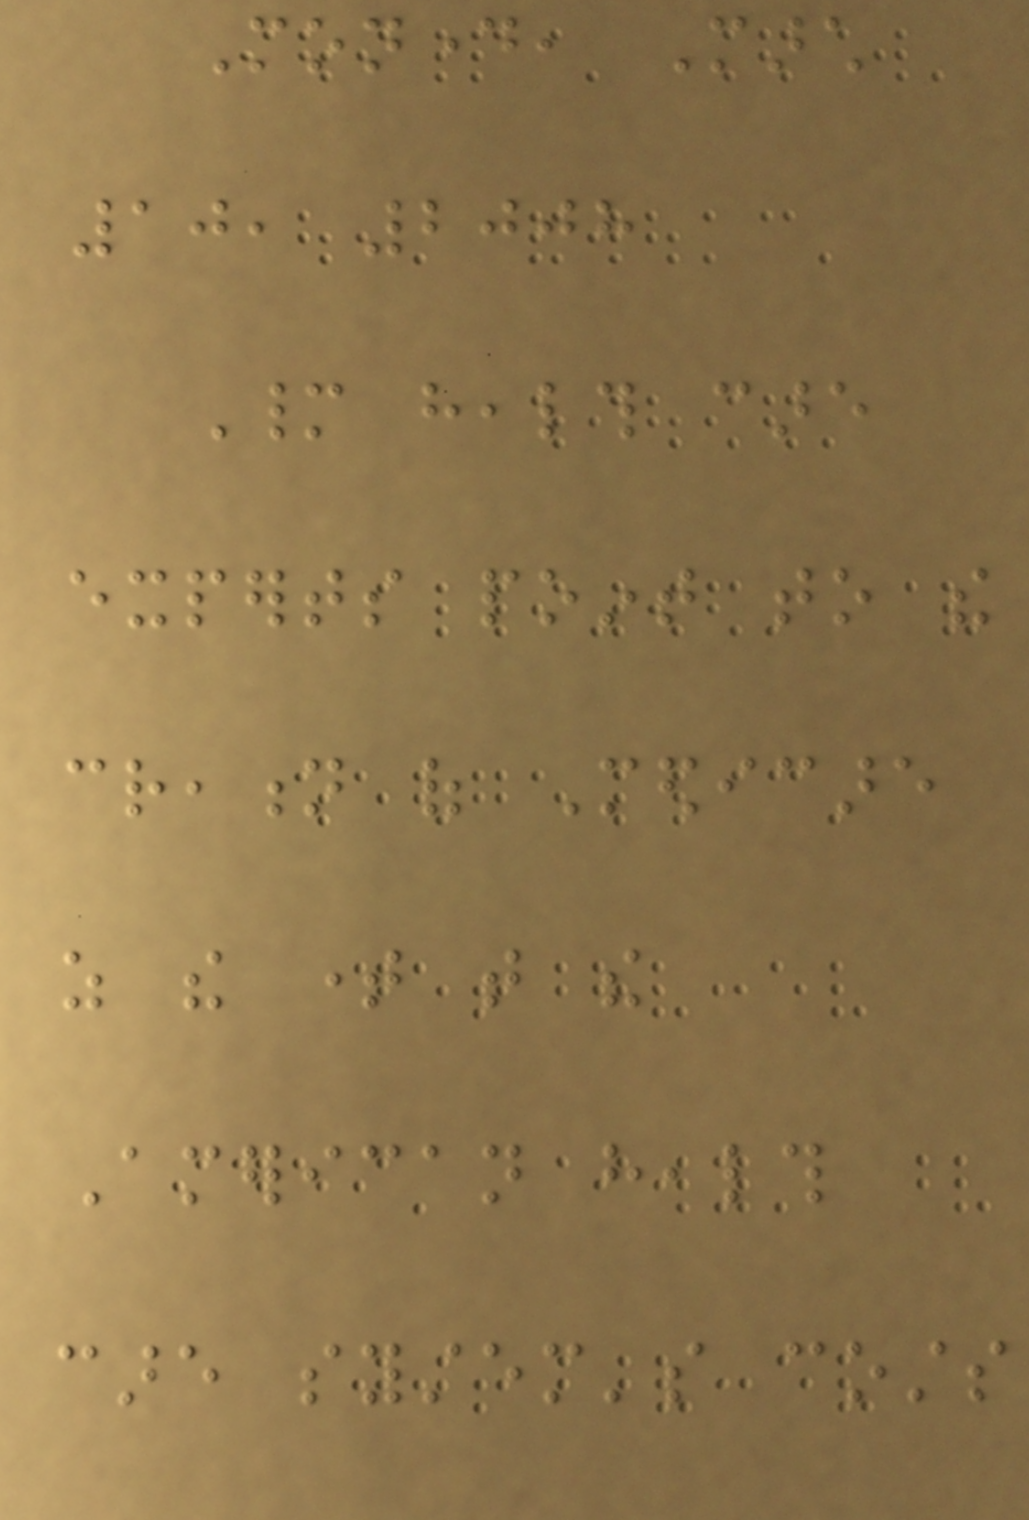Monday, March
10, 2008
Many health care
experts point to the
creation of Medicare
as the time that the
American health
care system's costs
